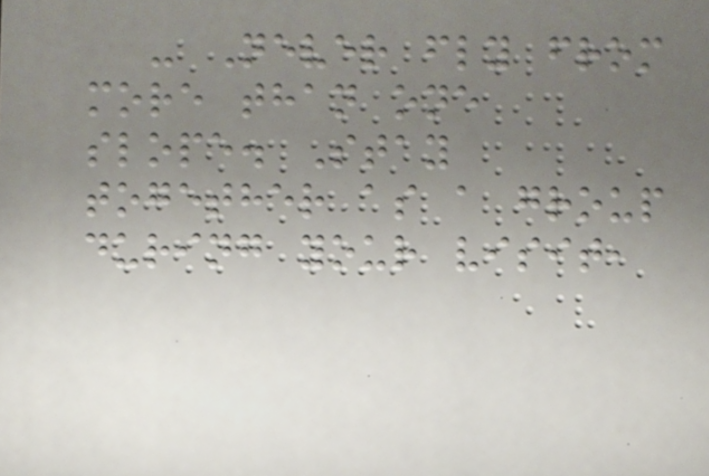- Never fly from
more than one
slope. Stay
together as a group
during your visit,
